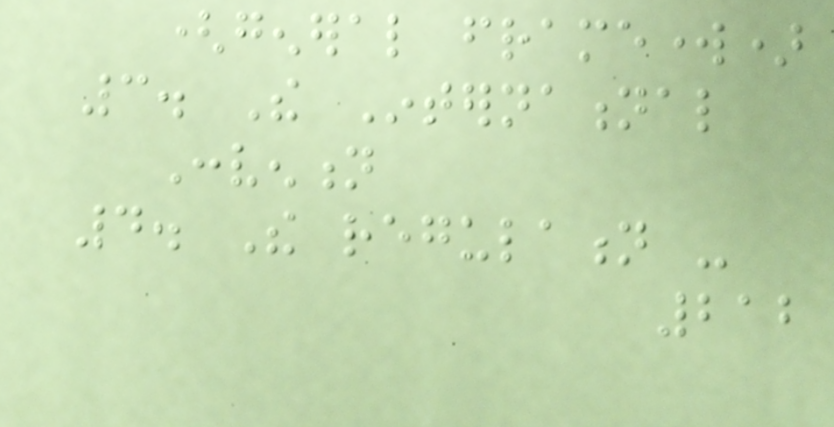(general framework)
3. The International
Convention
4. The regulation -
212
